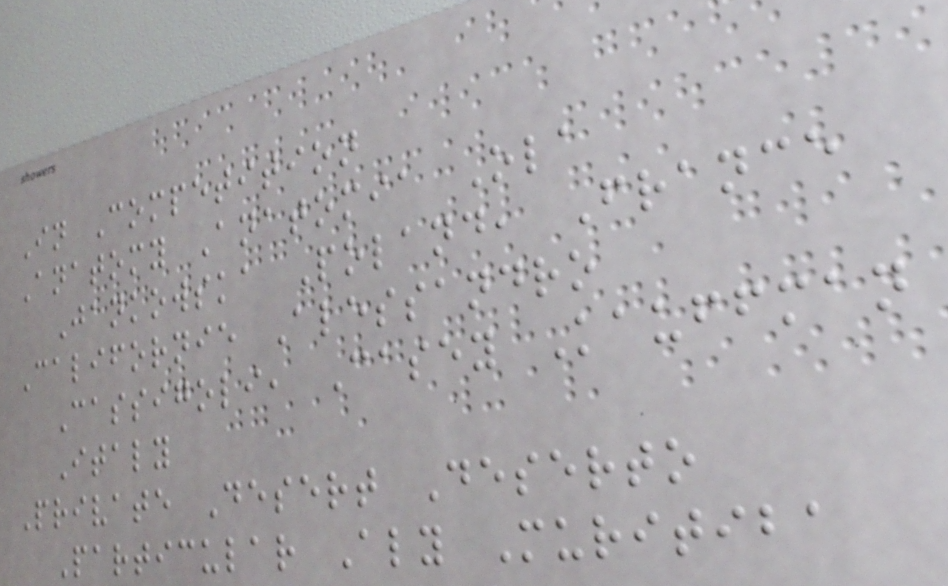In Competition
Anatomy Anatomia Ola
Jankowska Poland, France
Californie Alessandro
Cassigoli, Casey Kauffman
Italy
Private Desert Deserto
Particular Aly Muritiba
